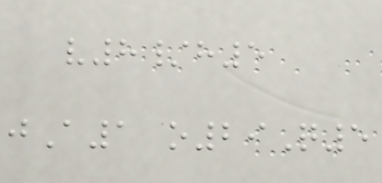v8/h5
jA1 o29Q5
